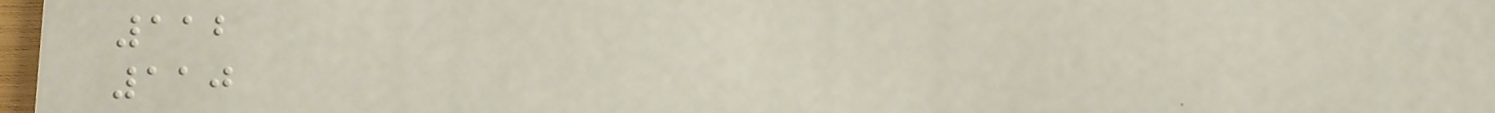112
110
